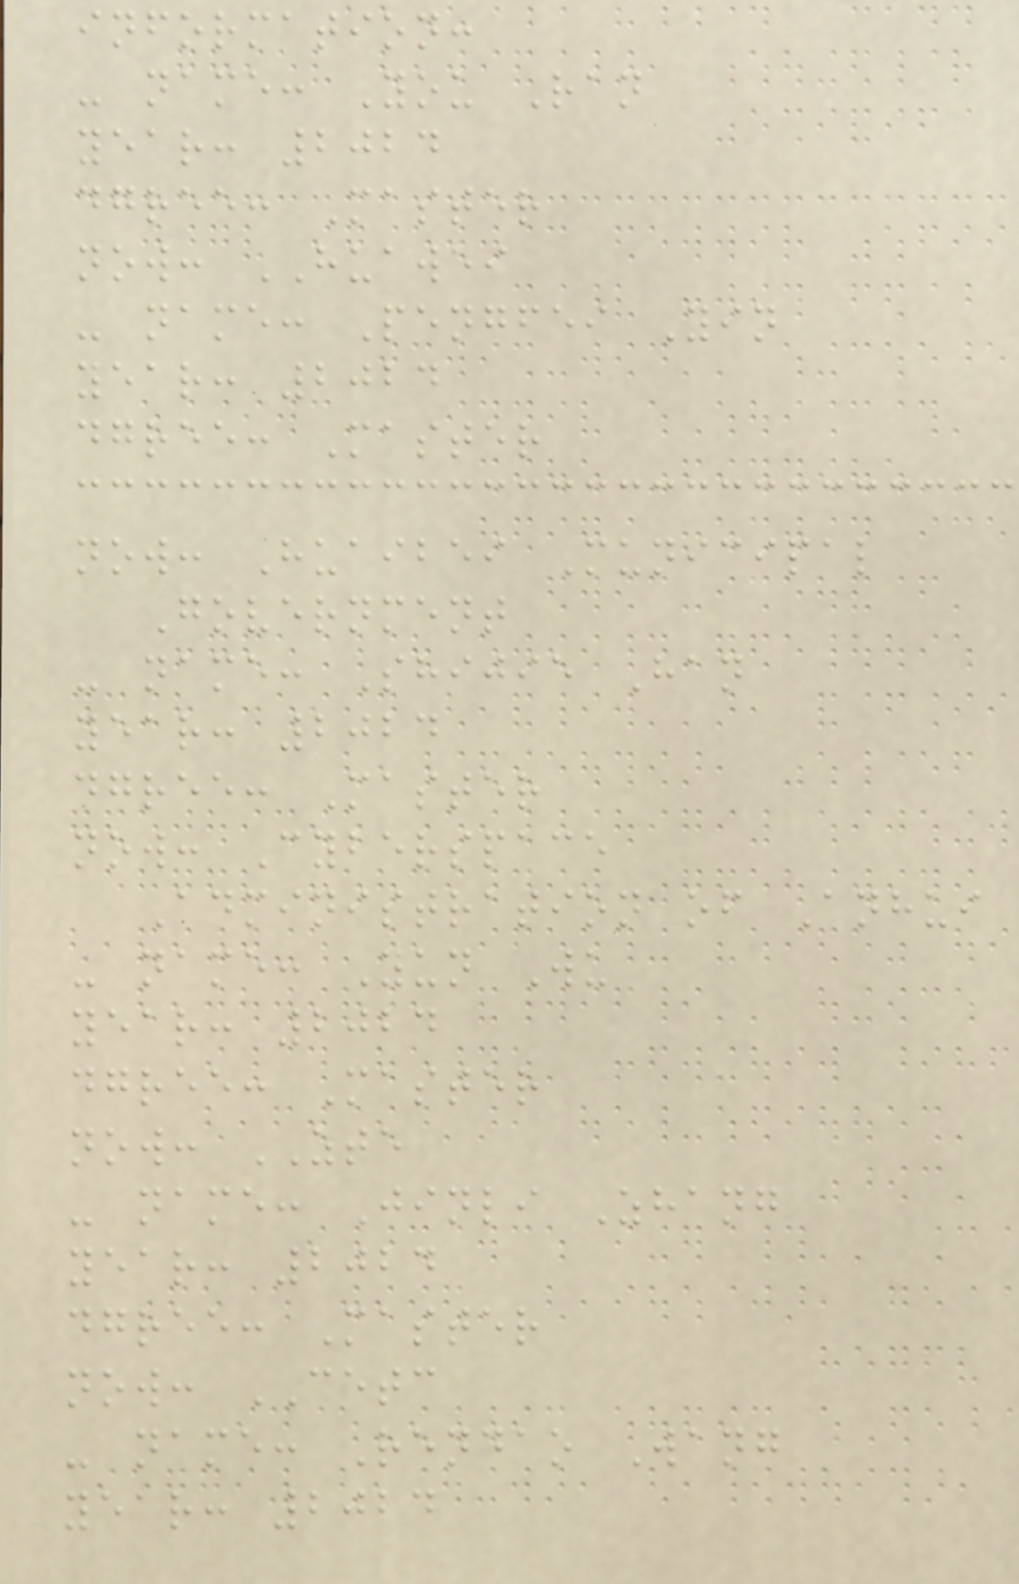information:
- name: You Ran
year: 2024
dgree: Master
now: HUAWEI
- name: Pengfei Yin
year: 2024
dgree: Master
now: Huaibei Municipal
Government
- name: Shijie Han
year: 2024
dgree: Master
now: Cyberspace
Administration of Anhui
- name: Yun Wu
year: 2024
dgree: Master
now: ZTE
- name: Jinli Zhang
year: 2024
dgree: Master
now: CETC
- name: Rendao Wang
year: 2024
